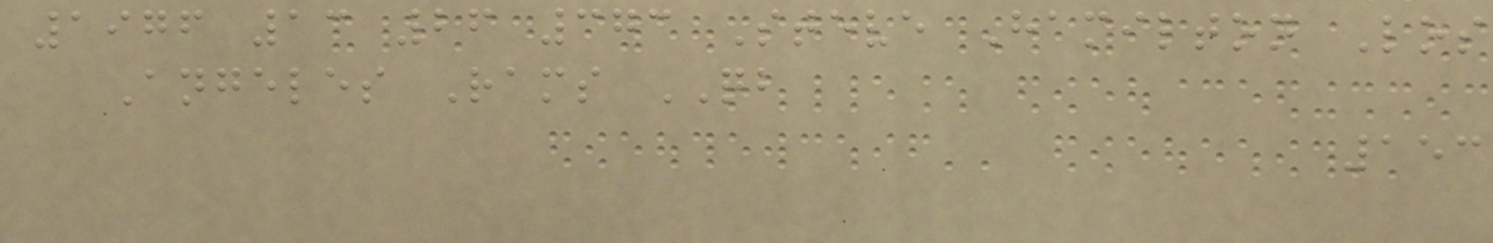1976 13 26 373 Steve Hamilton Los
Angeles Rams QB
153
